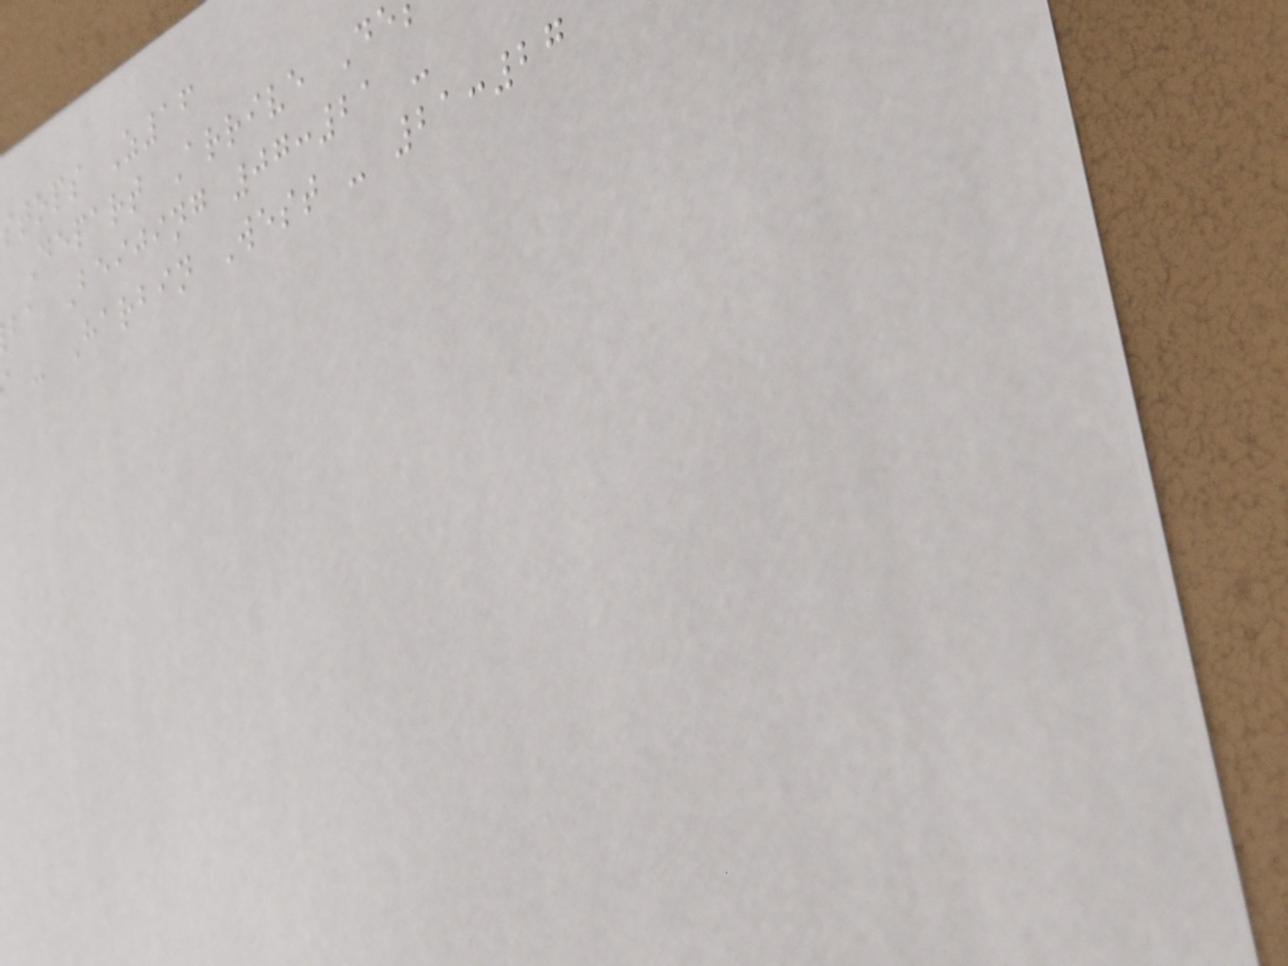tops Z16
Depart Arrive De
ba Beijing 07:21 -
- Harbin West - 21:27
